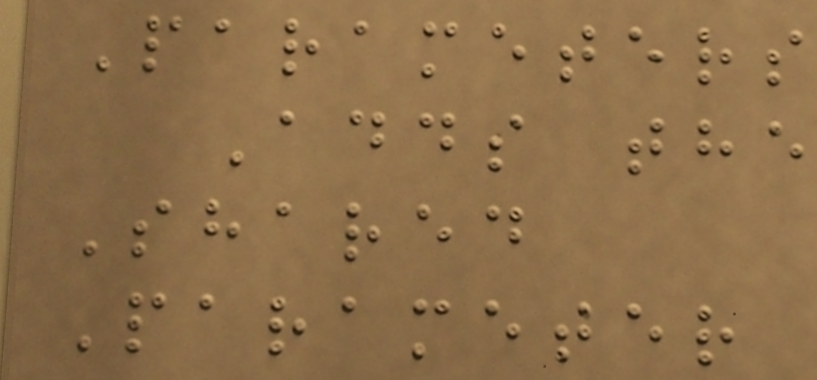Parameters
Adds the
Shared
Parameter
